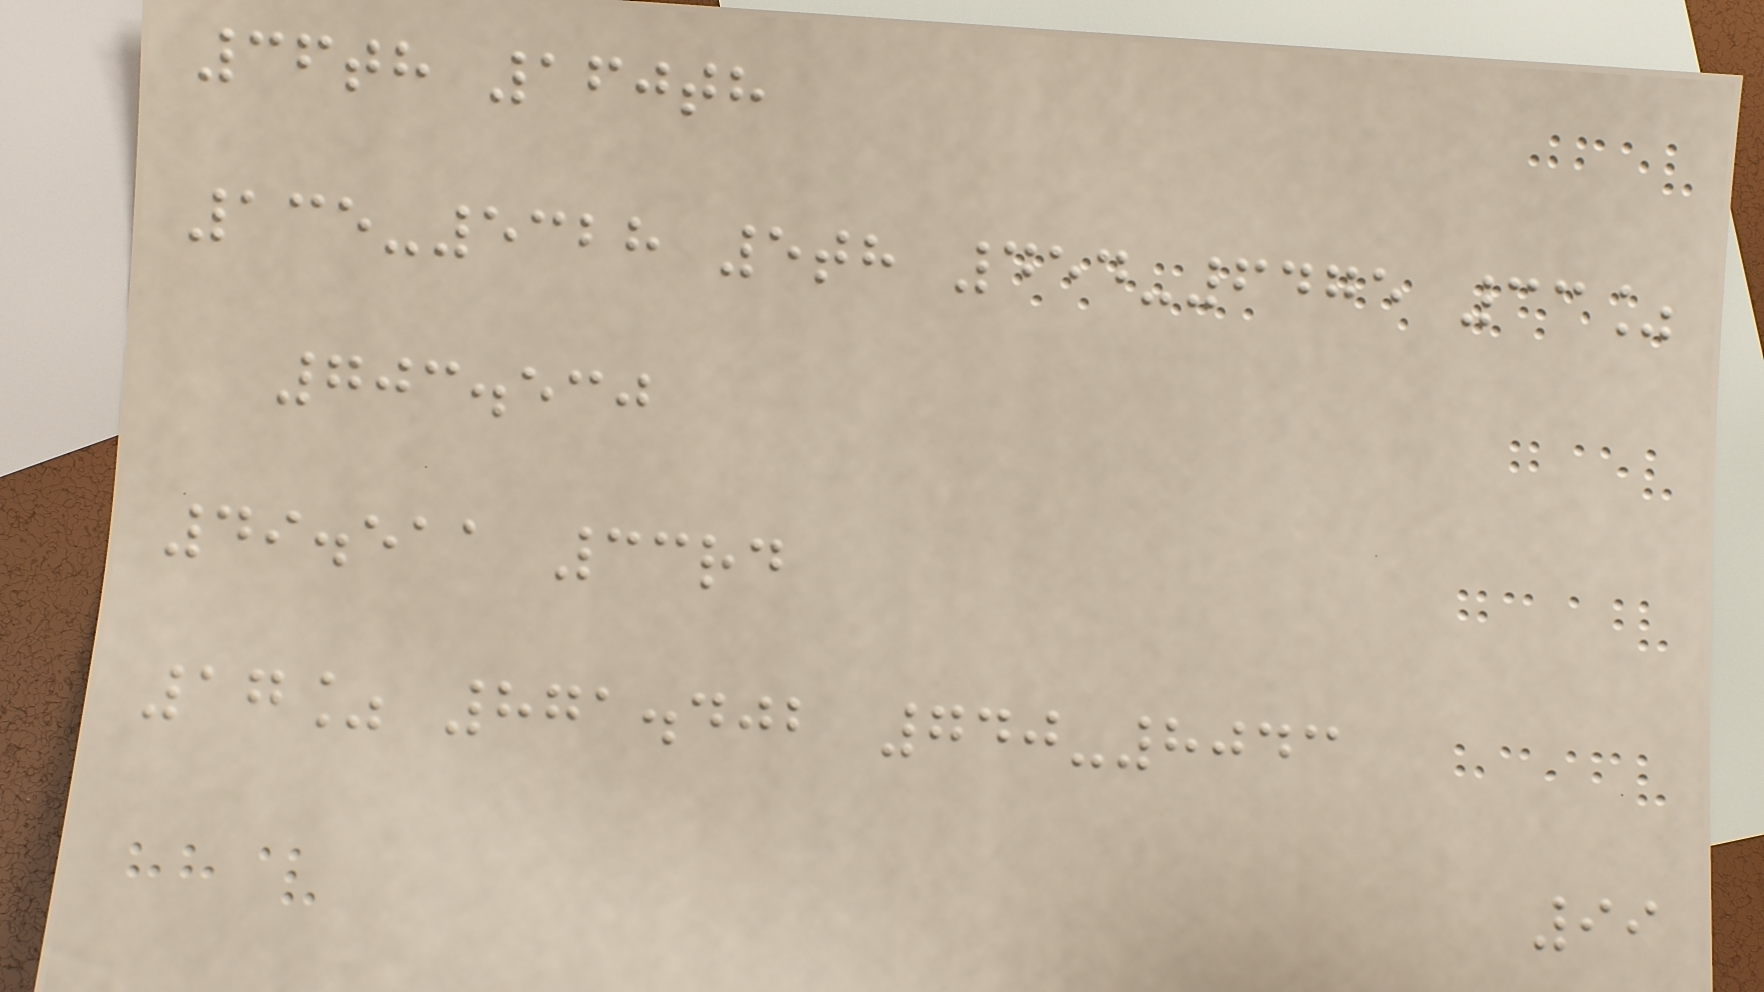36th 160th
135-5328 5th 454-6475 33%
703.530
49.511 33rd
17% 871.402 740-8043
99
